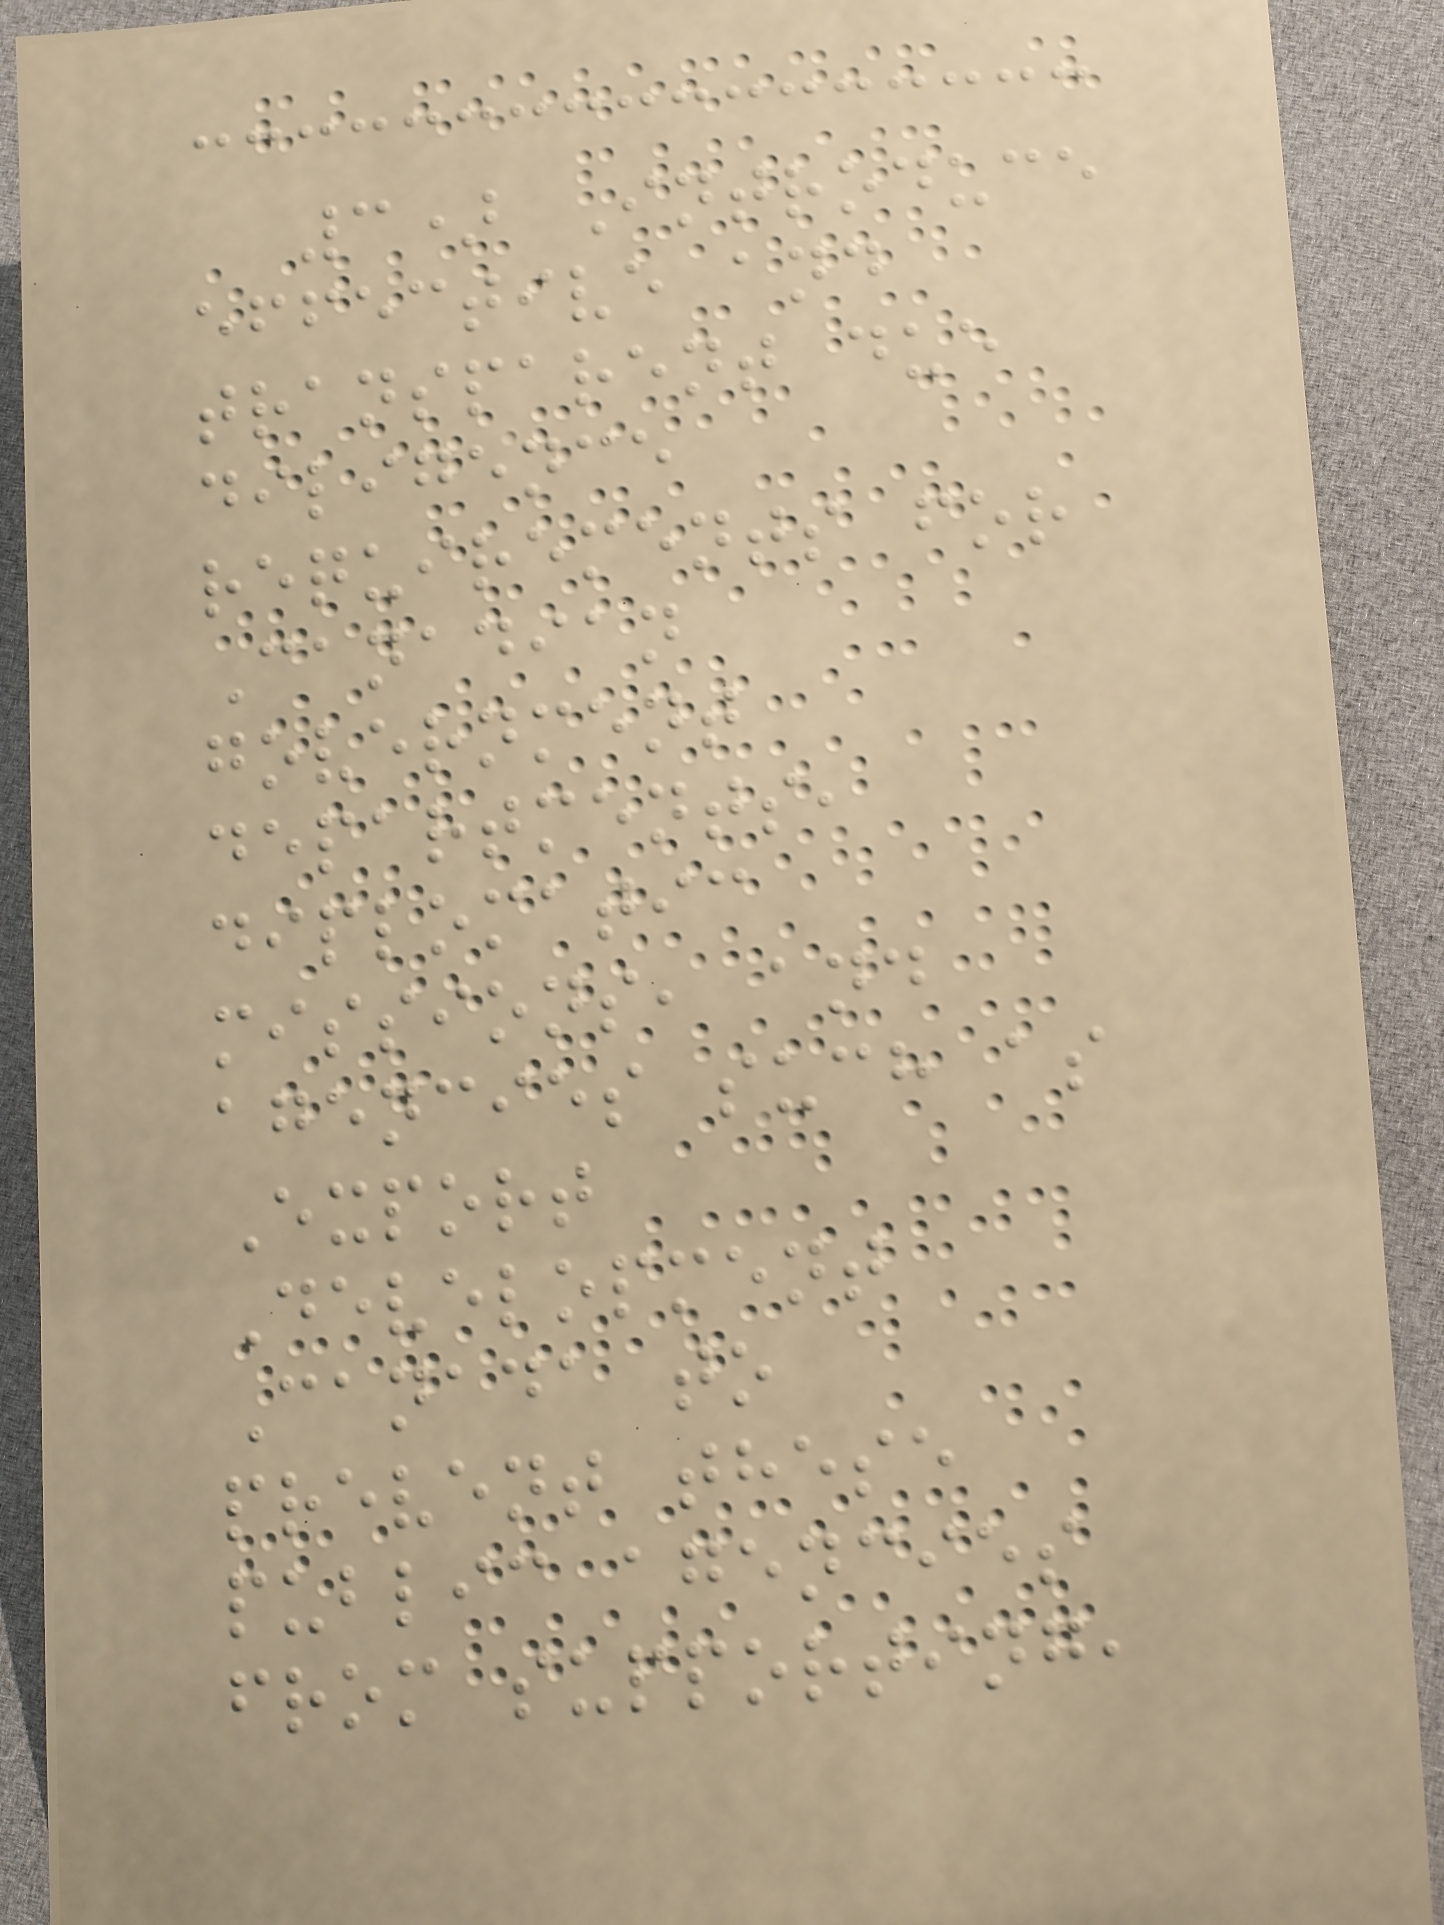3) Introduce
effective and
transparent due
diligence
requirements for
Canadian
government
departments,
diplomatic
missions, and
agencies such as
Export
Development
Canada to
prevent these
public agencies
from supporting,
